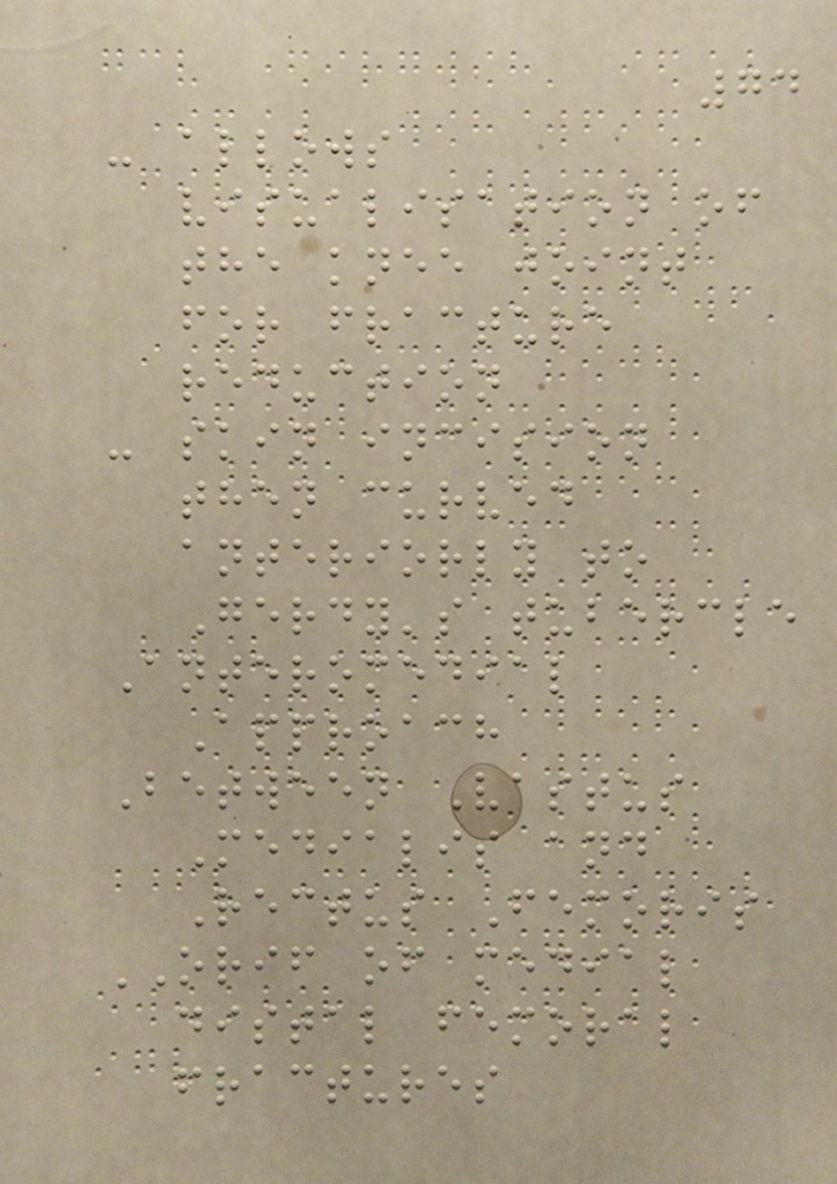74
- allows
visualisation of
the knee joint
for fracture
reduction
- skin incision
then curved
anteriorly to
Gerdy's tubercle
Anteromedial
Approach
Between Vastus
Medialis and
Rectus Femoris
ORIF of medial
distal femoral
fractures
